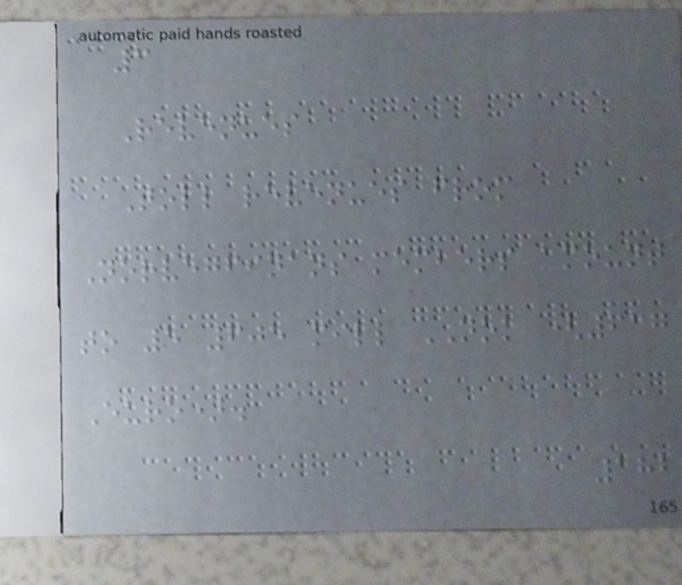3
Revenues
Toll revenues from
Norvegfinans members amount
to 5 605 mill NOK (637
Euro).
182
